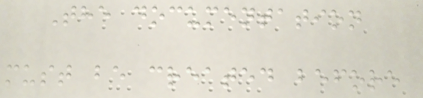The documentation
must be created before
